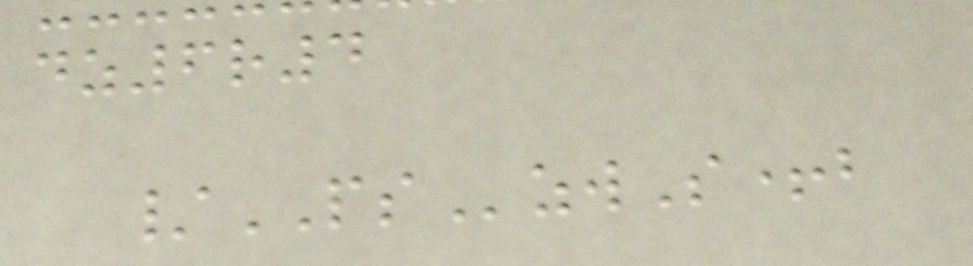dz6r4
/PSzwS+b
